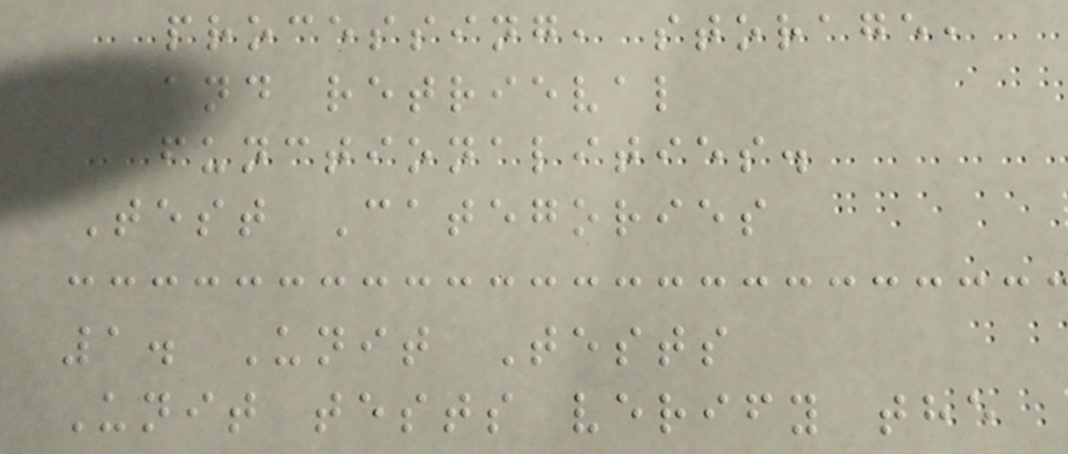processing, storage,
and retrieval
functionalities.
Test Categories
1. Unit Tests
Unit tests verify the
